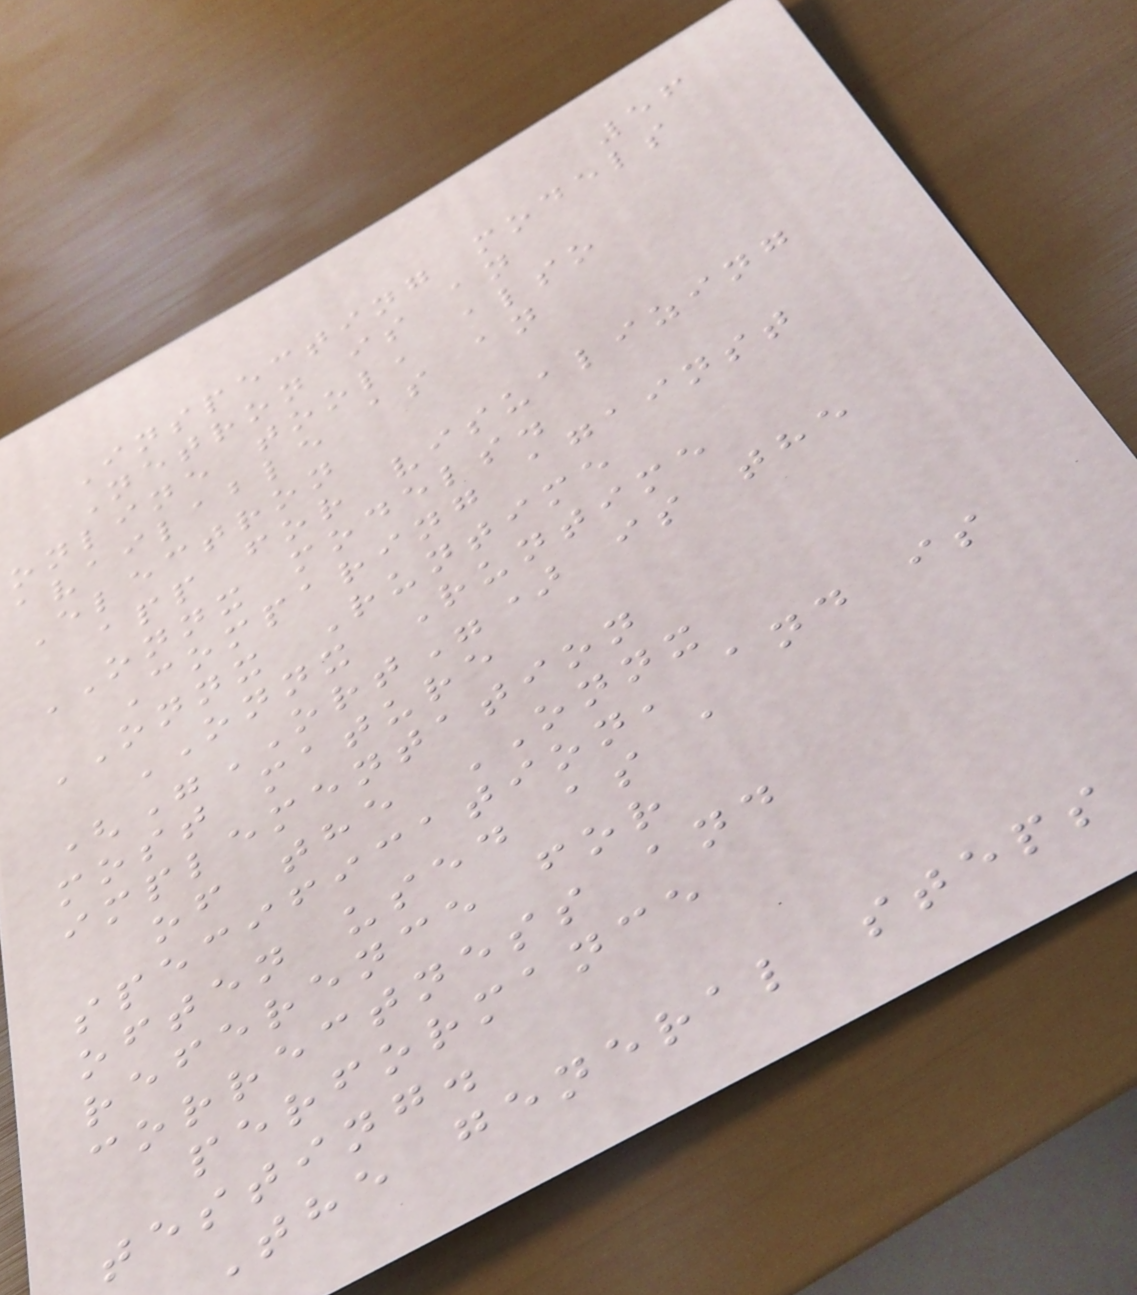56
Inspecting models
Netron is an
online tool, also
available as an
Electron
app for visualizing
ONNX models.
Comparing against
ONNX Runtime
ONNX Runtime
("ORT") is the
most mature
implementation
of the ONNX
specification, and is
often used as a
reference for
correctness and
performance
testing.
The general steps
